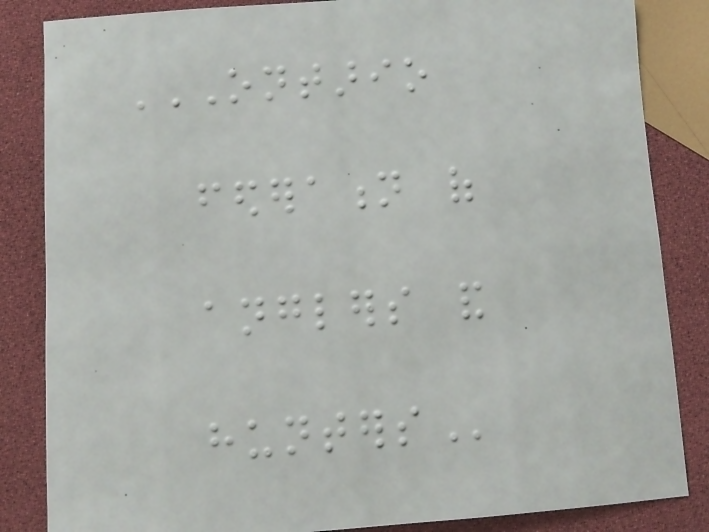ONTARIO
FEDERATION OF
ANGLERS AND
HUNTERS
